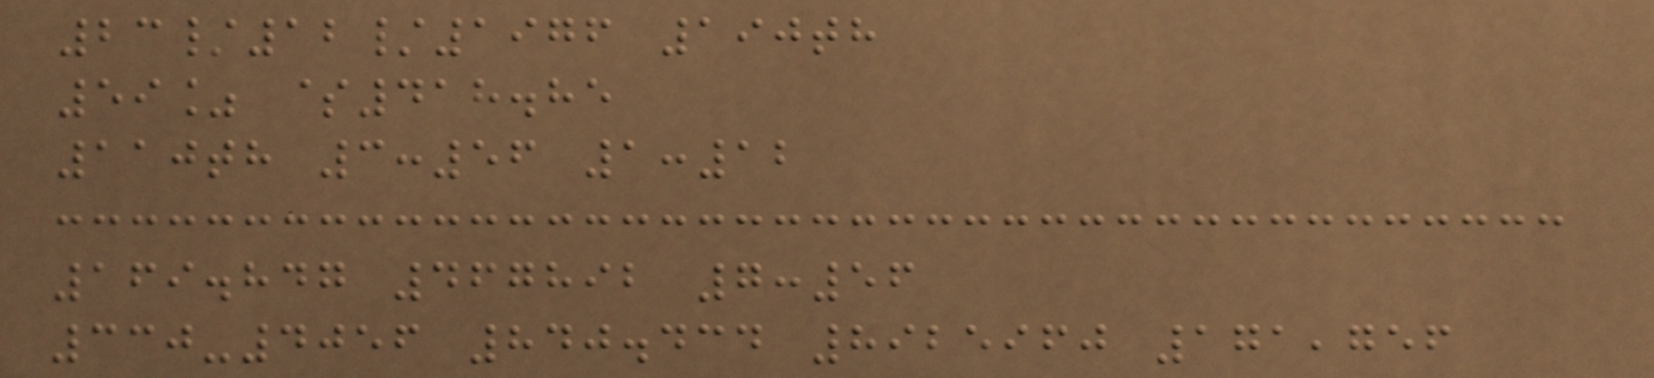23/12/1976 190th
59% $418.85
110th 3:56 1:12
169.847 467892 7:56
330-4056 840.434 8925960 171,756
